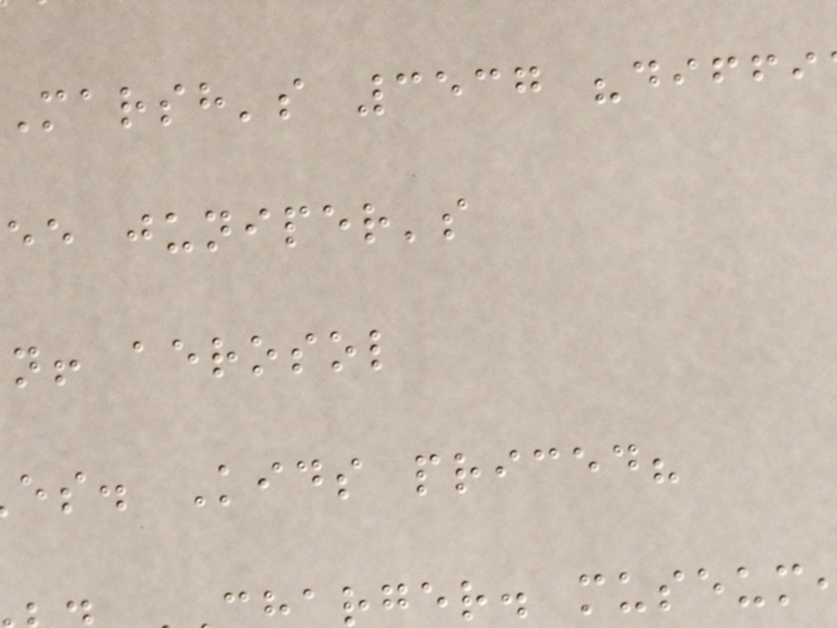marsh's 3537 "diffi
ee juniper's
n! aerosol
es. Kids priced?
rger. museum
